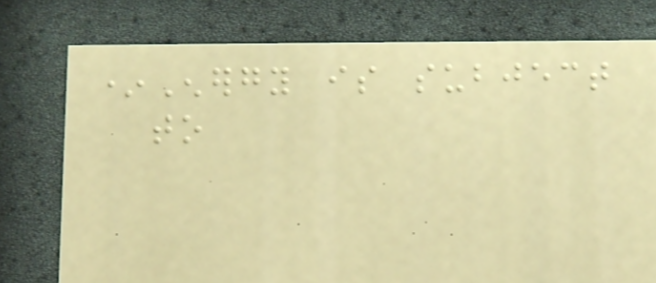*Energy is subject
to
